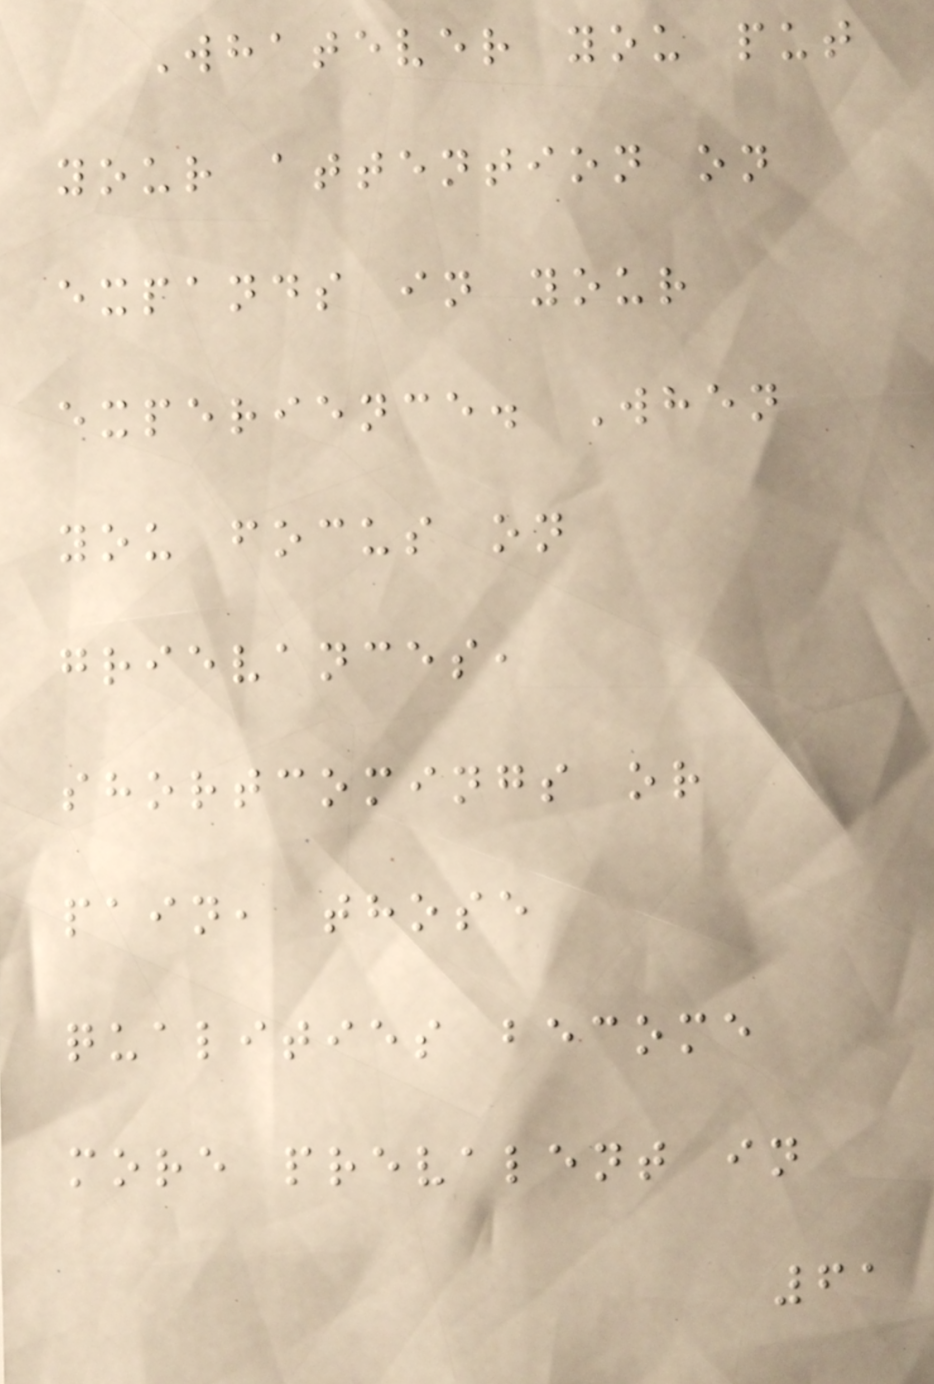Whatever you put
your attention on
expands in your
experience. When
you focus on
grievances,
shortcomings or
pain, those
qualities become
more prevalent in
61
